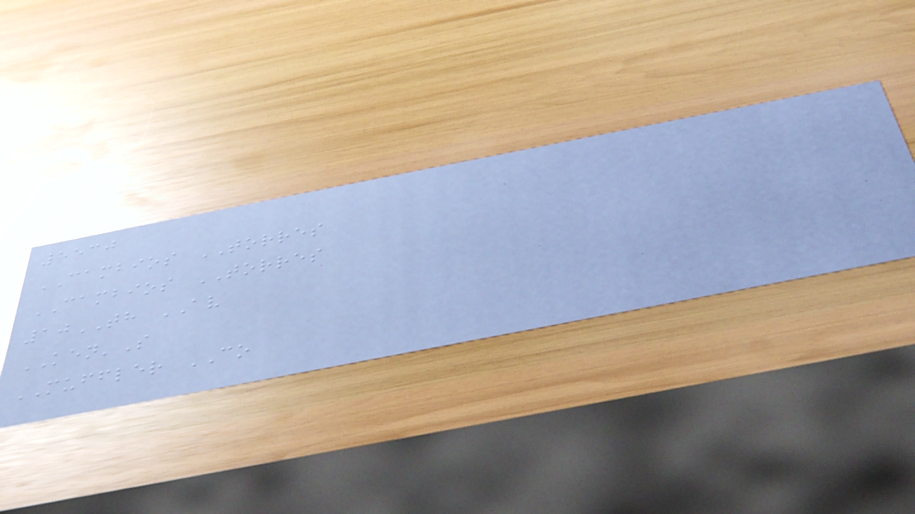5530
CAMBIOS TORRES
CAMBIOS TORRES
10TH AV
KEN'S
MUFFLER CO
